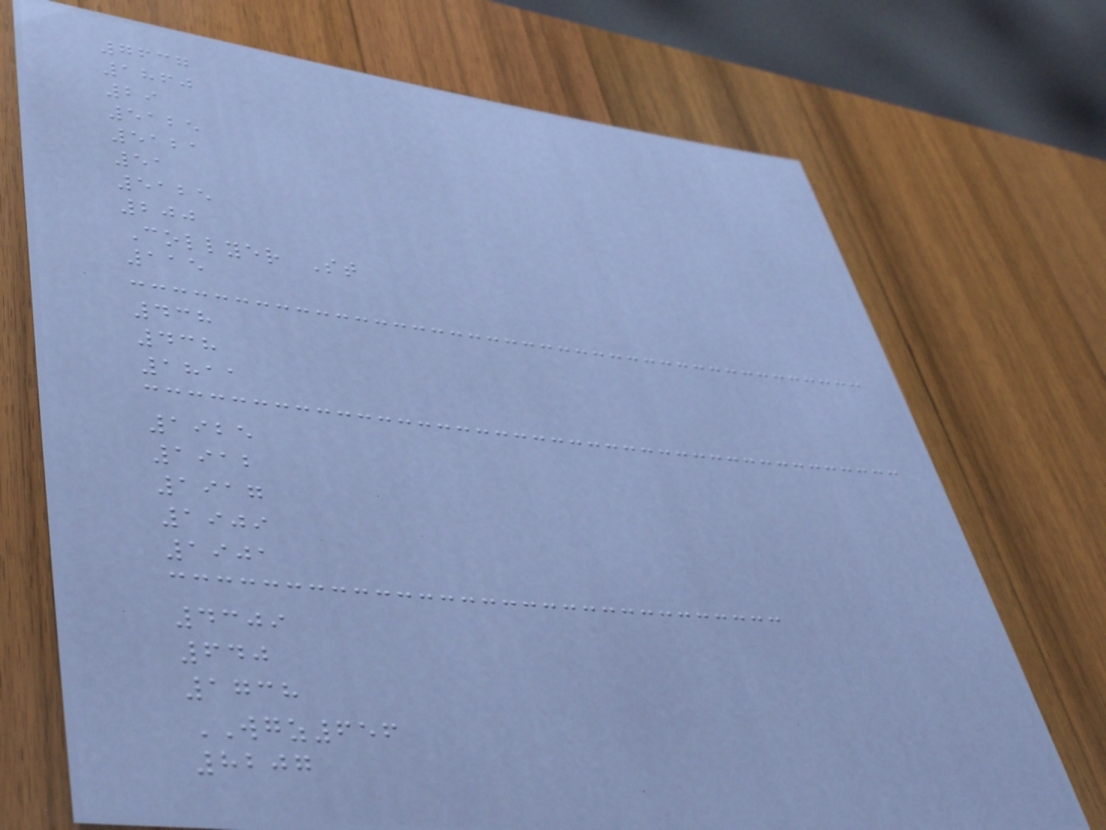7637
1860
29
5125
5121
51
5125
200
Collyer St
115
438
438
1811
1925
1912
1917
1909
1901
4309
640
1738
WGZ656
8207
